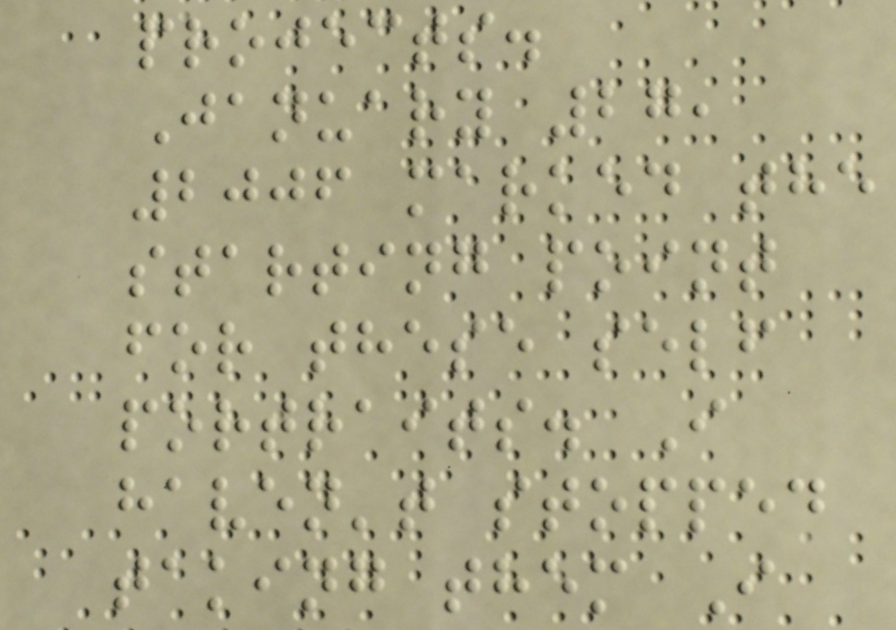projects.
January 27,
2006 marked the
starting point
for these self
portraits. I
haven't stopped
taking them I
